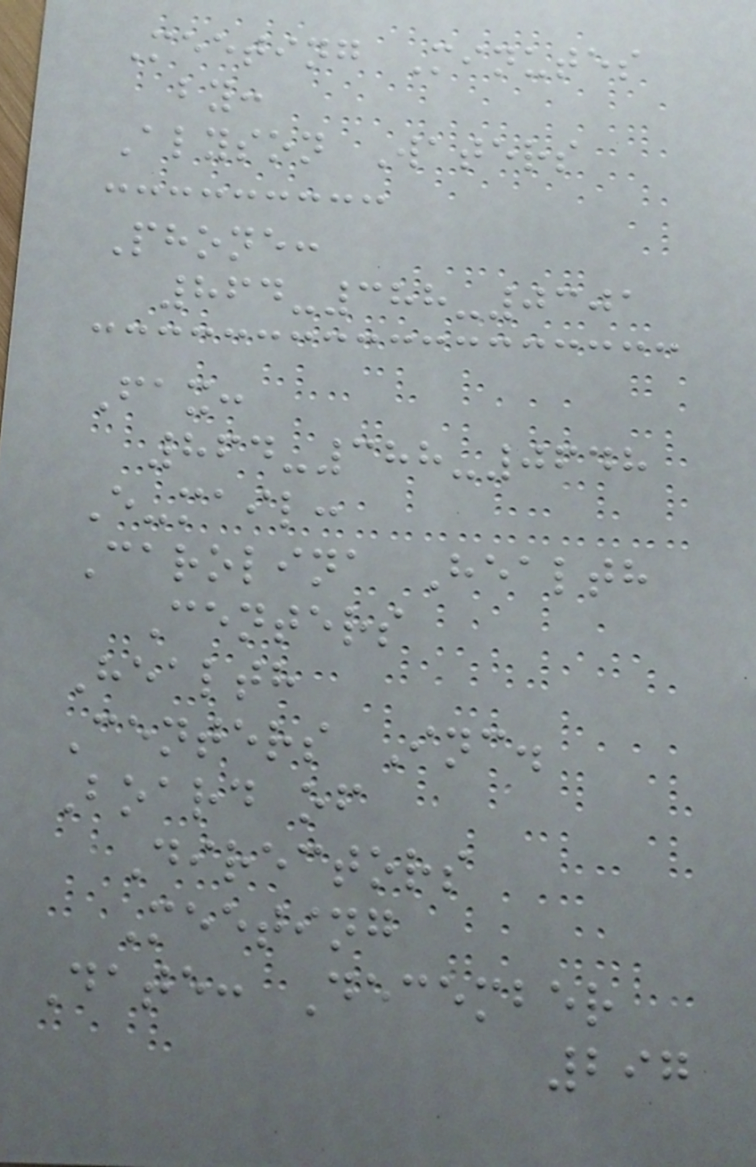Meeting Minutes
by:
Alyson Waters
Phone:
864-388-0301
Fax:
864-388-0648
E-mail:
Carolina Health
Centers
Health
Centers Inc.
Board of
Directors
Meeting
Date: December
297
